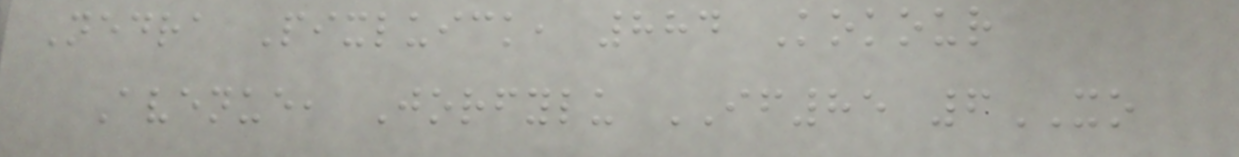Nedra Pixluick, 884 Kokour
Avenue, Jorfylu IF85 6XO
